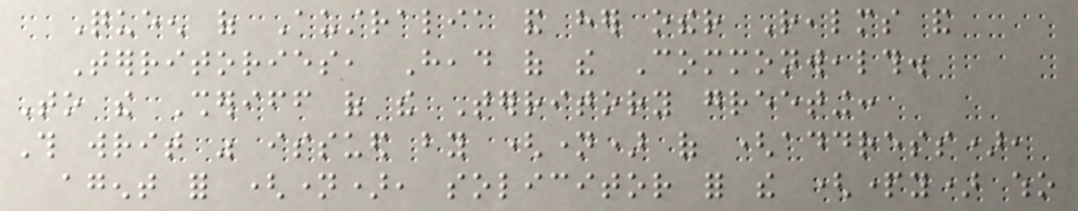Queen of Australia and her other Realms and
Territories, Head of the Commonwealth.
To the Sheriff of the Territory greeting:
This writ was issued by (name) of (address),
agent for (name), solicitor for the (party) who
